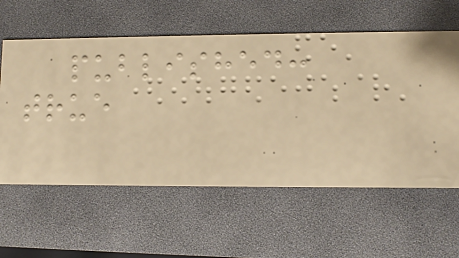published:
true
